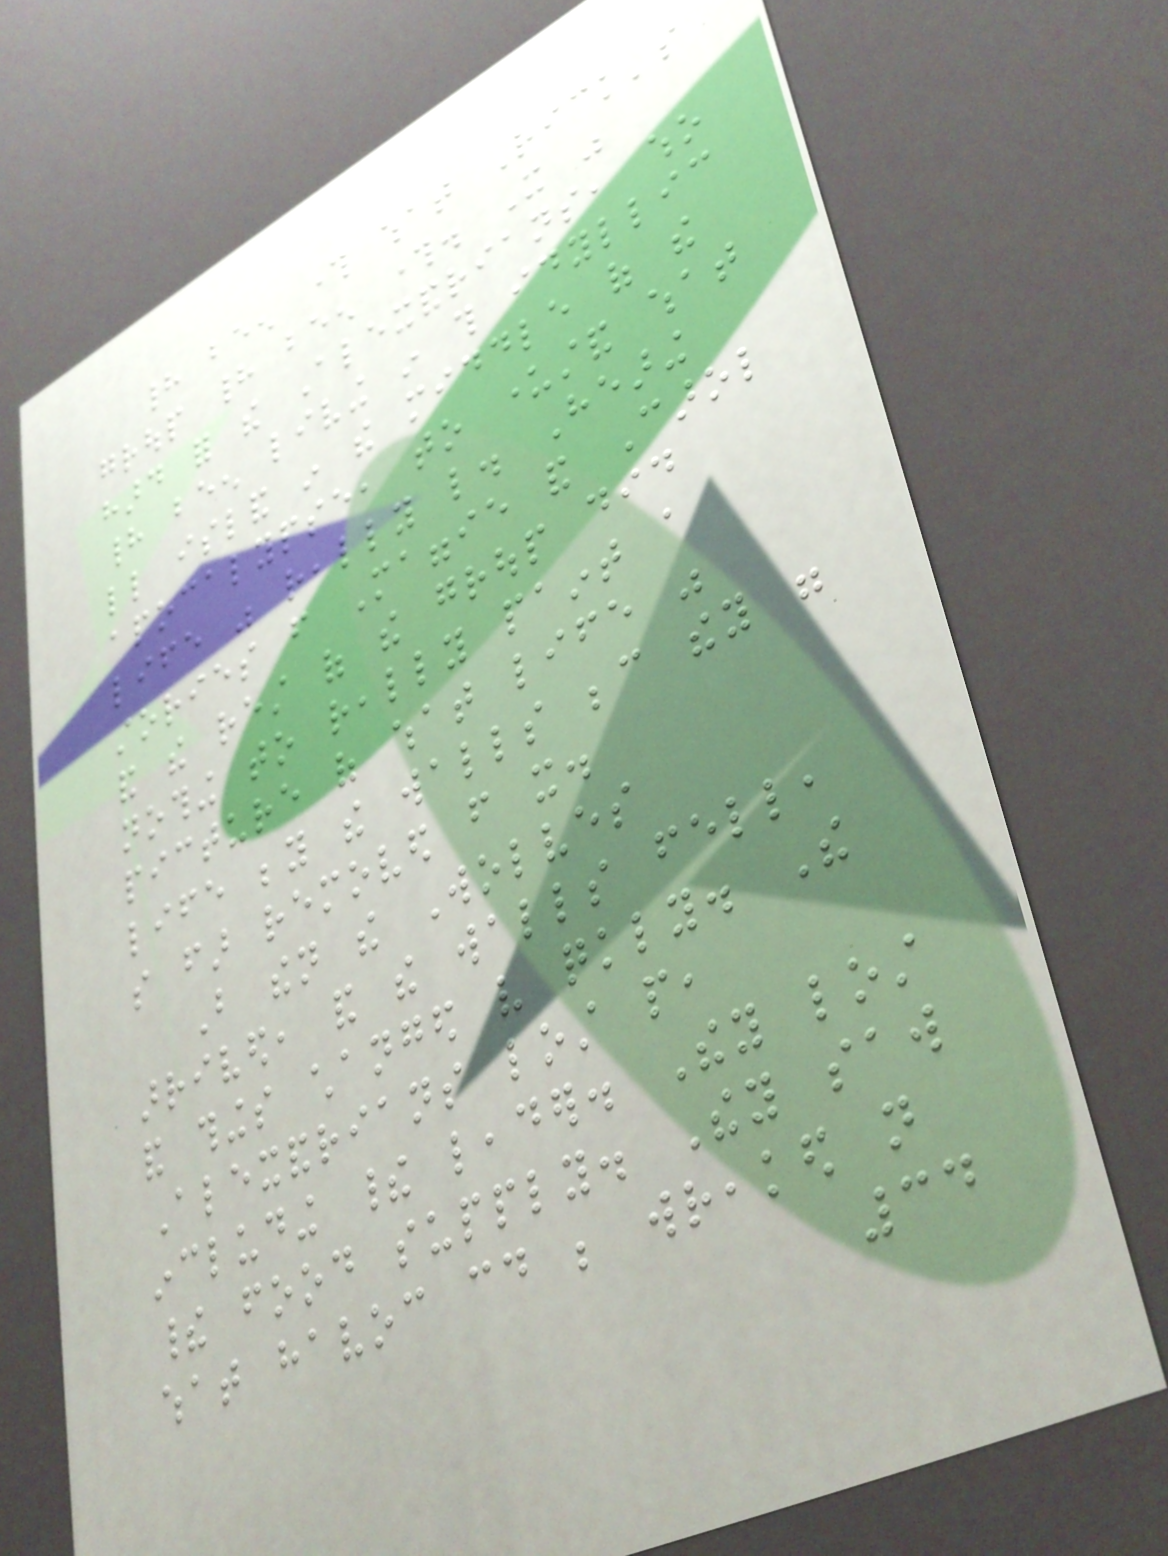had been through what Rick's
group had been through. It was
hard for the Alexandrians, who
had been living in this idyllic
little island in the middle of the
apocalypse, to understand what
life was really like. Hearing
stories from Maggie and Carol
and the rest of the group did
nothing to really paint a
picture of what life was
life beyond the walls because they were
so far removed from it.
But then the Wolves
arrived, and the walls fell,
and things changed very quickly. The
Alexandrians lost people,
including their leader. They lost
their food supply. They saw
what havoc could be wreaked not
34
